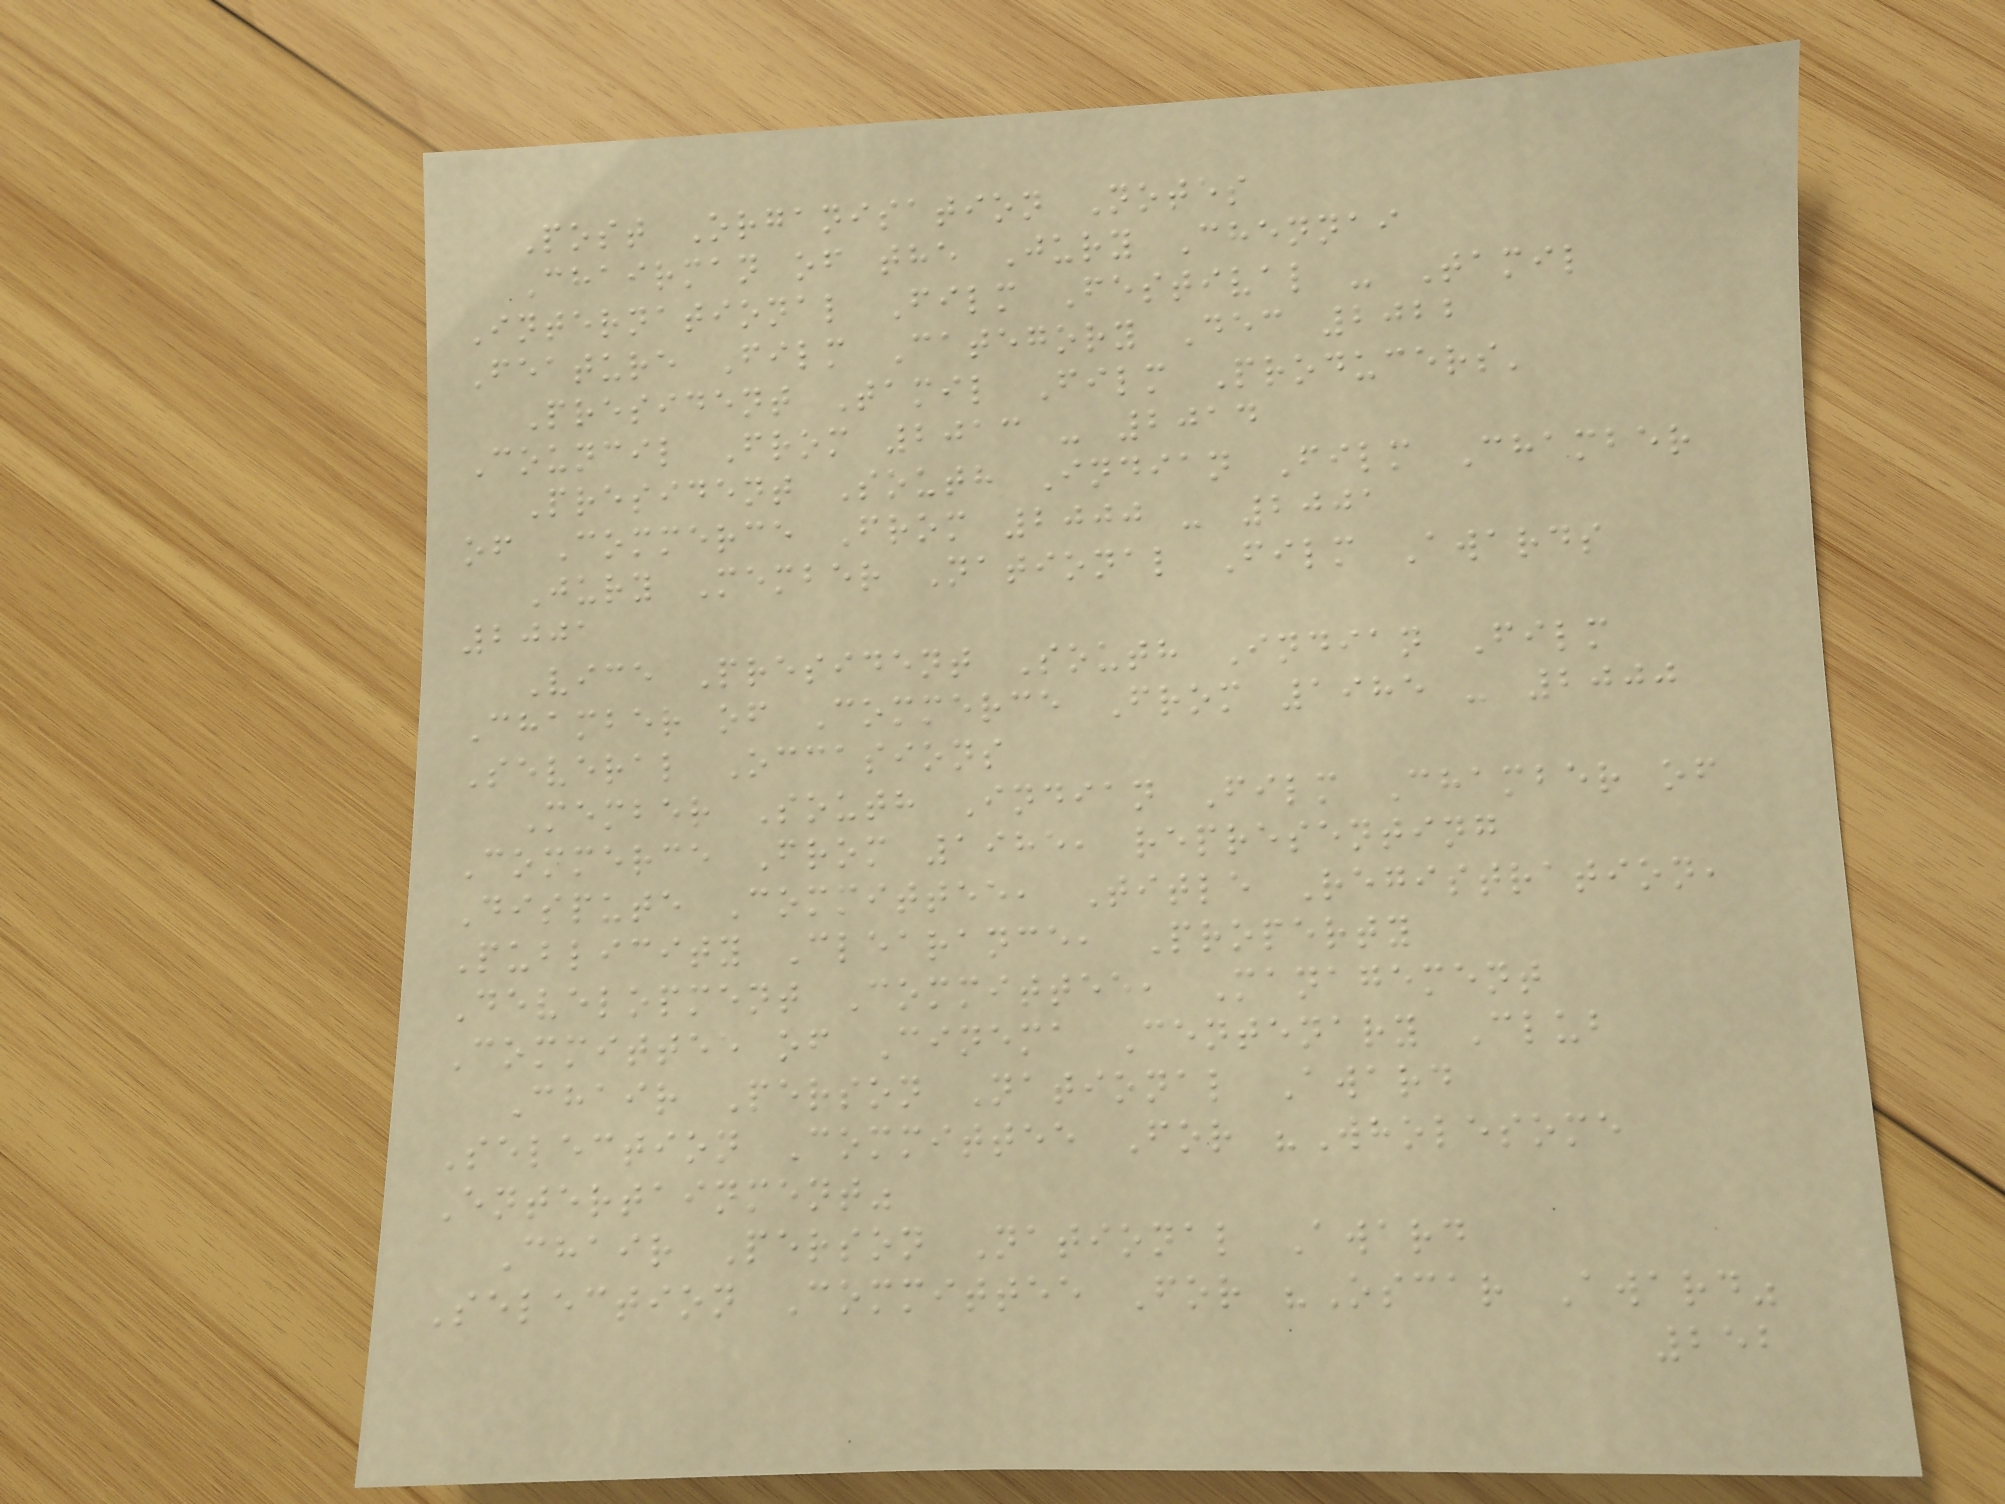Post Organisation Notes
Chairman of the Jury Chennai
International Film Festival - Tamil
Feature Film Category Dec 2022
President Tamil Film Producers'
Council From 2013 - 2014
President South Indian Film Chamber
of Commerce From 2000 - 2001
Jury Member National Film Awards
2001
Vice President South Indian Film
Chamber of Commerce From 1985 - 2000
Several Occasions
Member South Indian Film Chamber of
Commerce From 1985, representing
Dispute Committee, Title Registration,
Publicity Clearance, Property
Development Committee, Management
Committee of Cinema Centenary Club
Chair Person National Award
Selection Committee For "Wholesome
Entertainment"
Chair Person National Award
Selection Committee For "Oscar Award"
252
